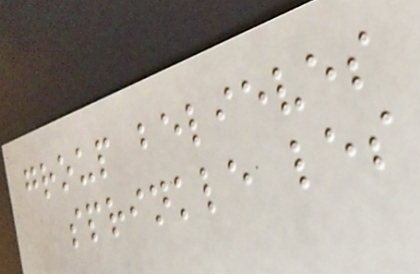group believes
sprinkle les
